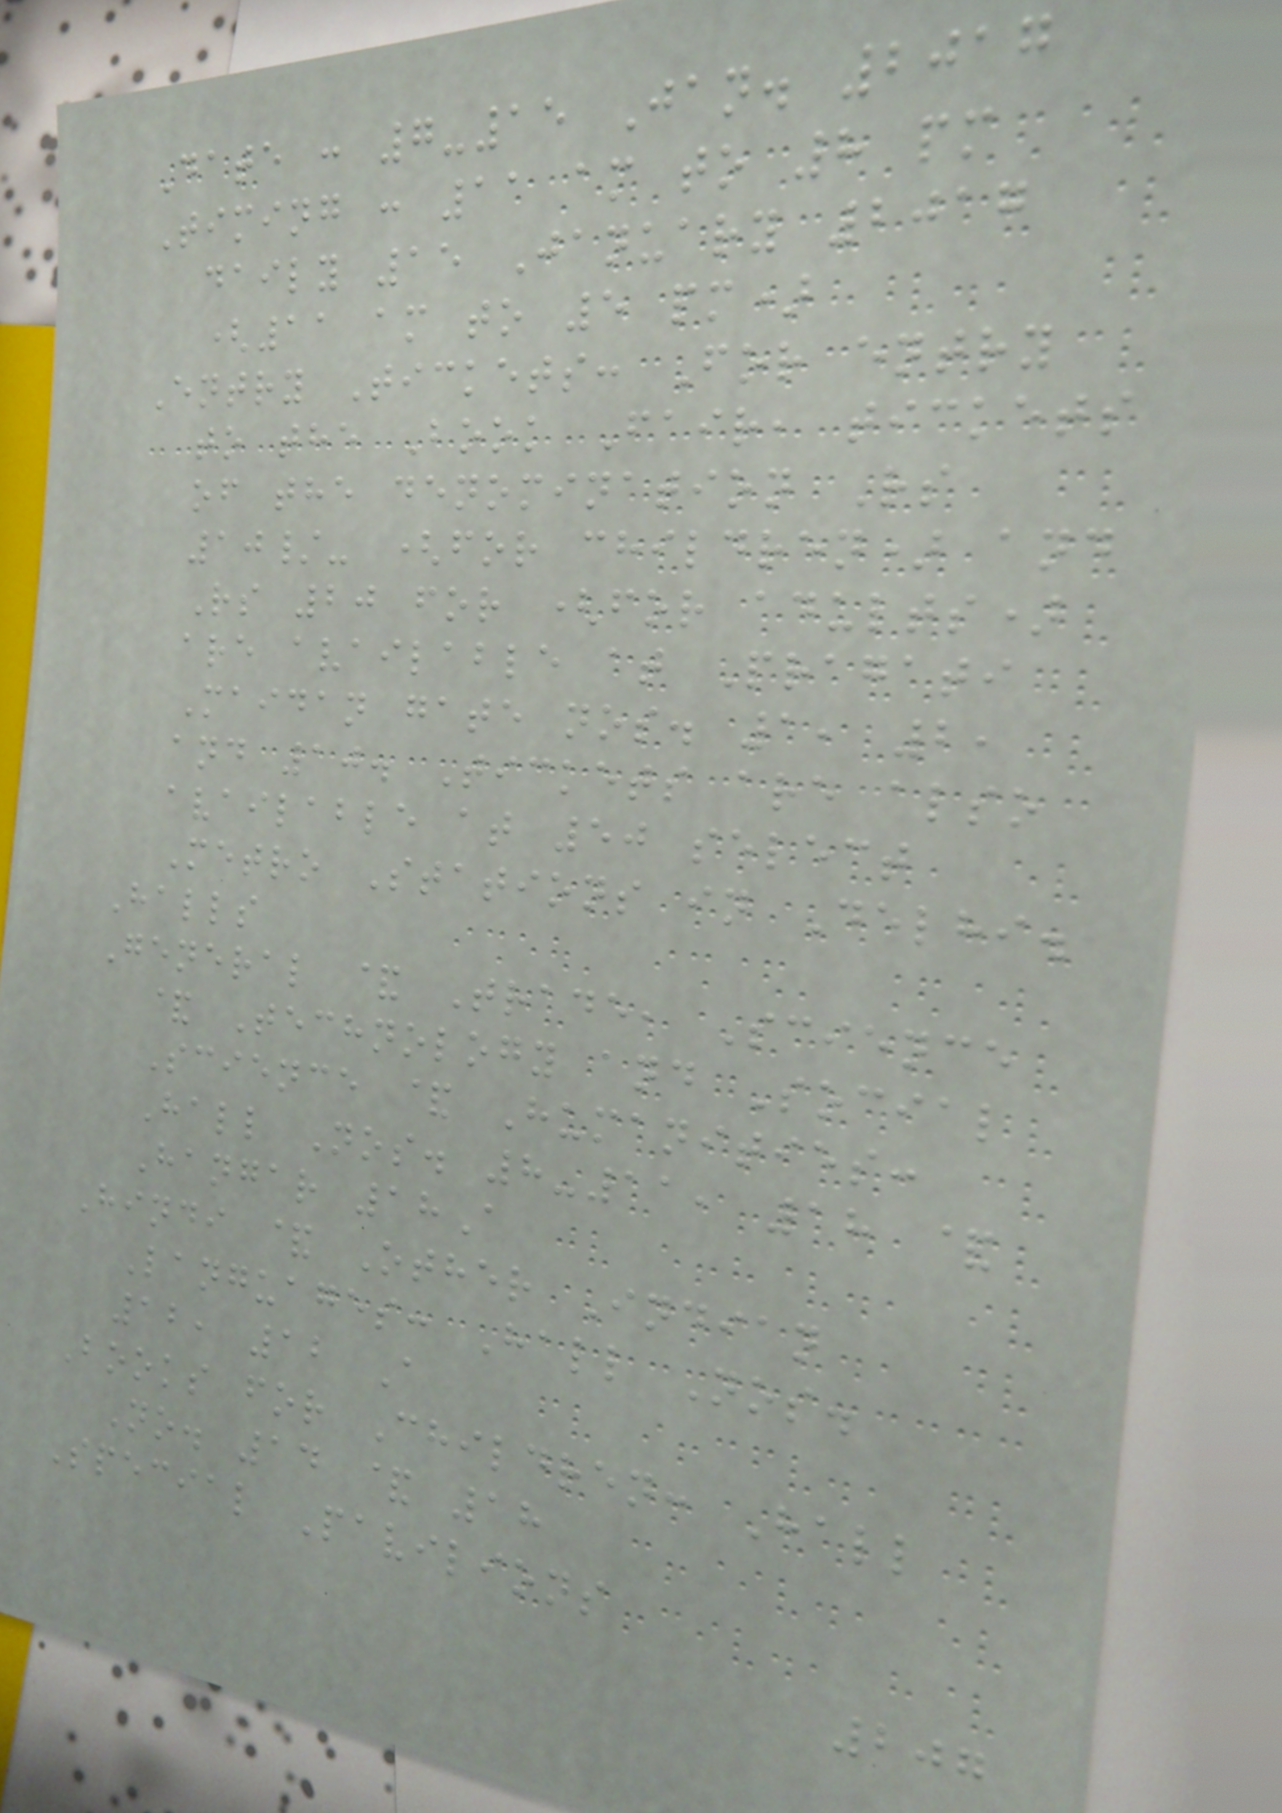Date : 7-15 Jan. 2017
Timing : 11 am to 8 pm
daily 15 January 2017
(11 am to 5 pm)
Entry Tickets: For entry
to the Book Fair, tickets
of the denomination Rs
10/- (for children) and
Rs 20 for (for adults)
are available at Pragati
Maidan gate nos. 1, 2,
and 10. Tickets are also
available at 50 select
Metro Stations in Delhi.
Halls
General & Trade, Science
& Technology and Social
Science & Humanities:
Hall Nos. 8-11, 18 &
Hangar 18A
Hindi & Other Indian
Languages: Hall Nos.
12, 12 A
Books for Children: Hall
No. 14 & 18
Special Pavilions
207
